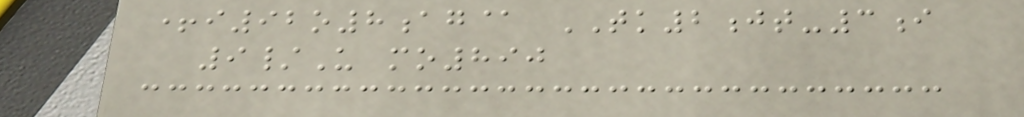+i92o8ag@ TK2jt-3i
9/U mo890
